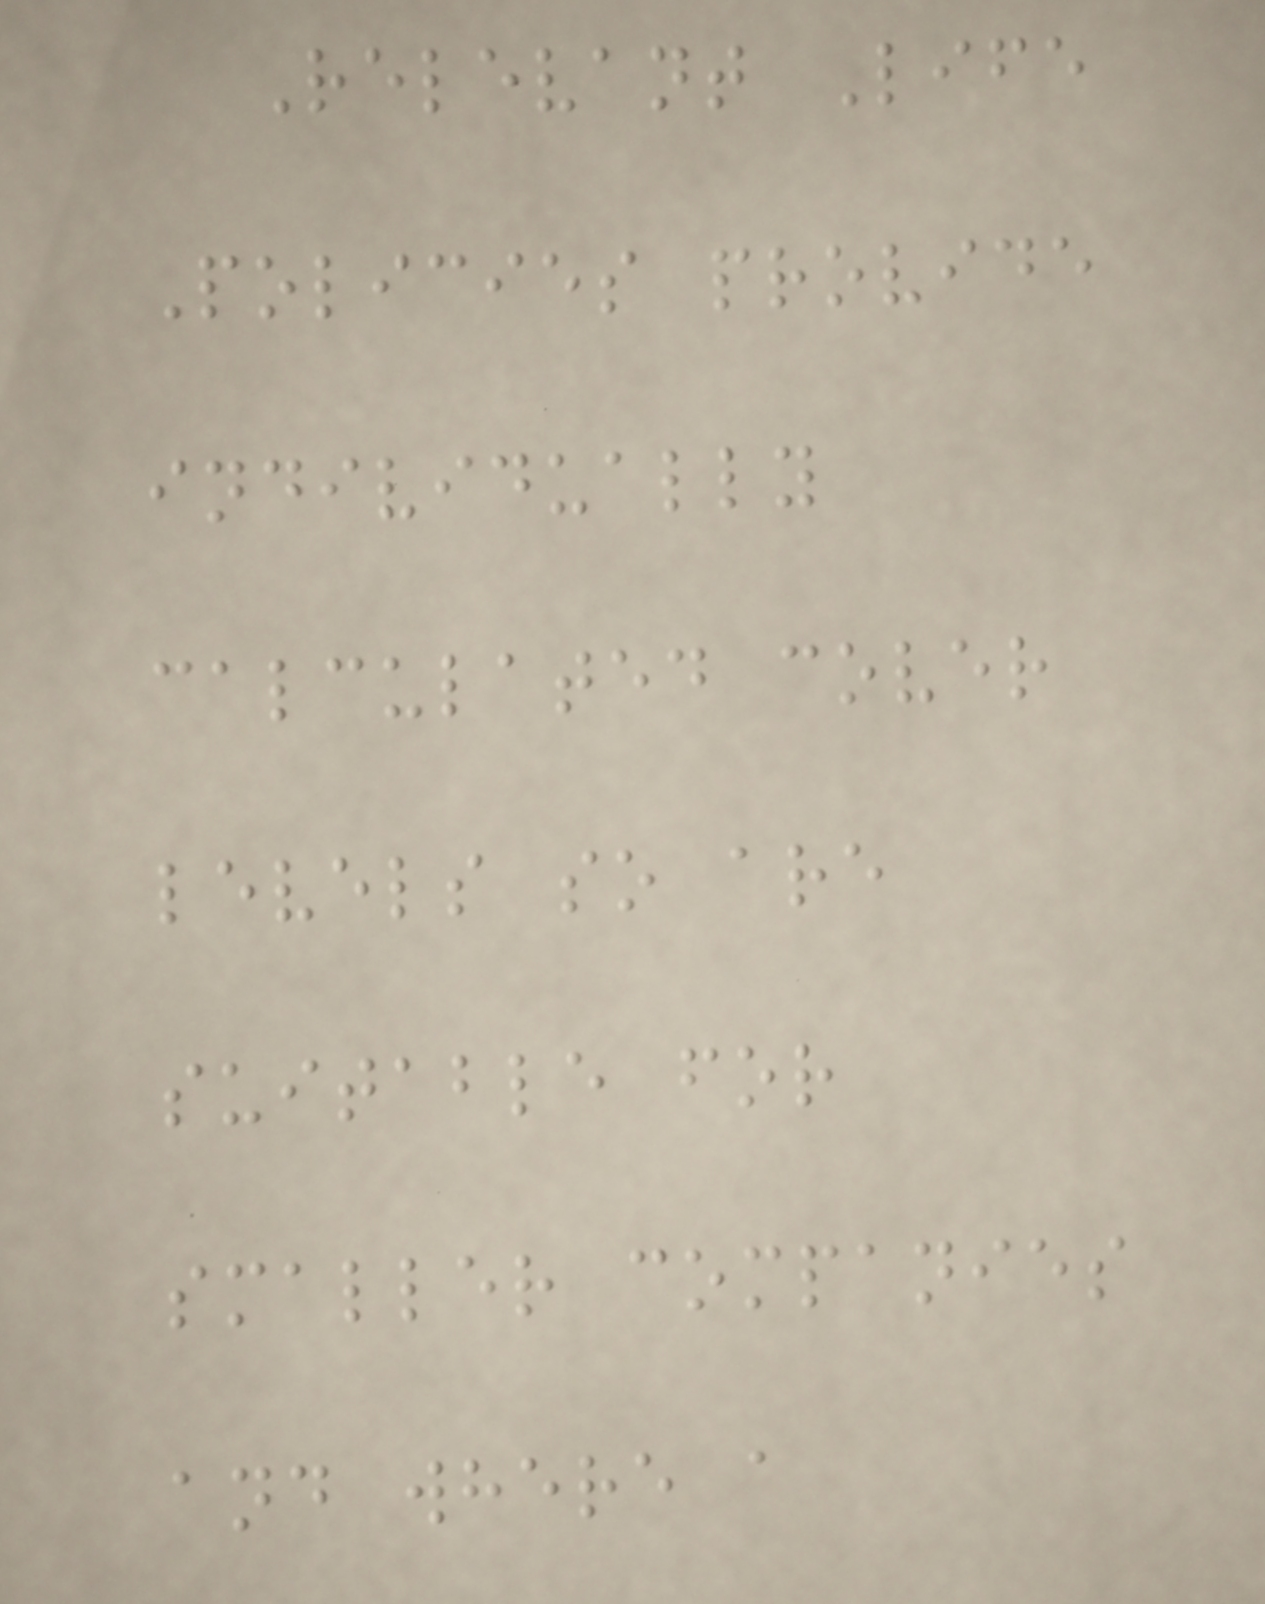Relevant Life
Policies provide
individually
calculated cover
levels so are
suitable for
smaller companies
and where a
